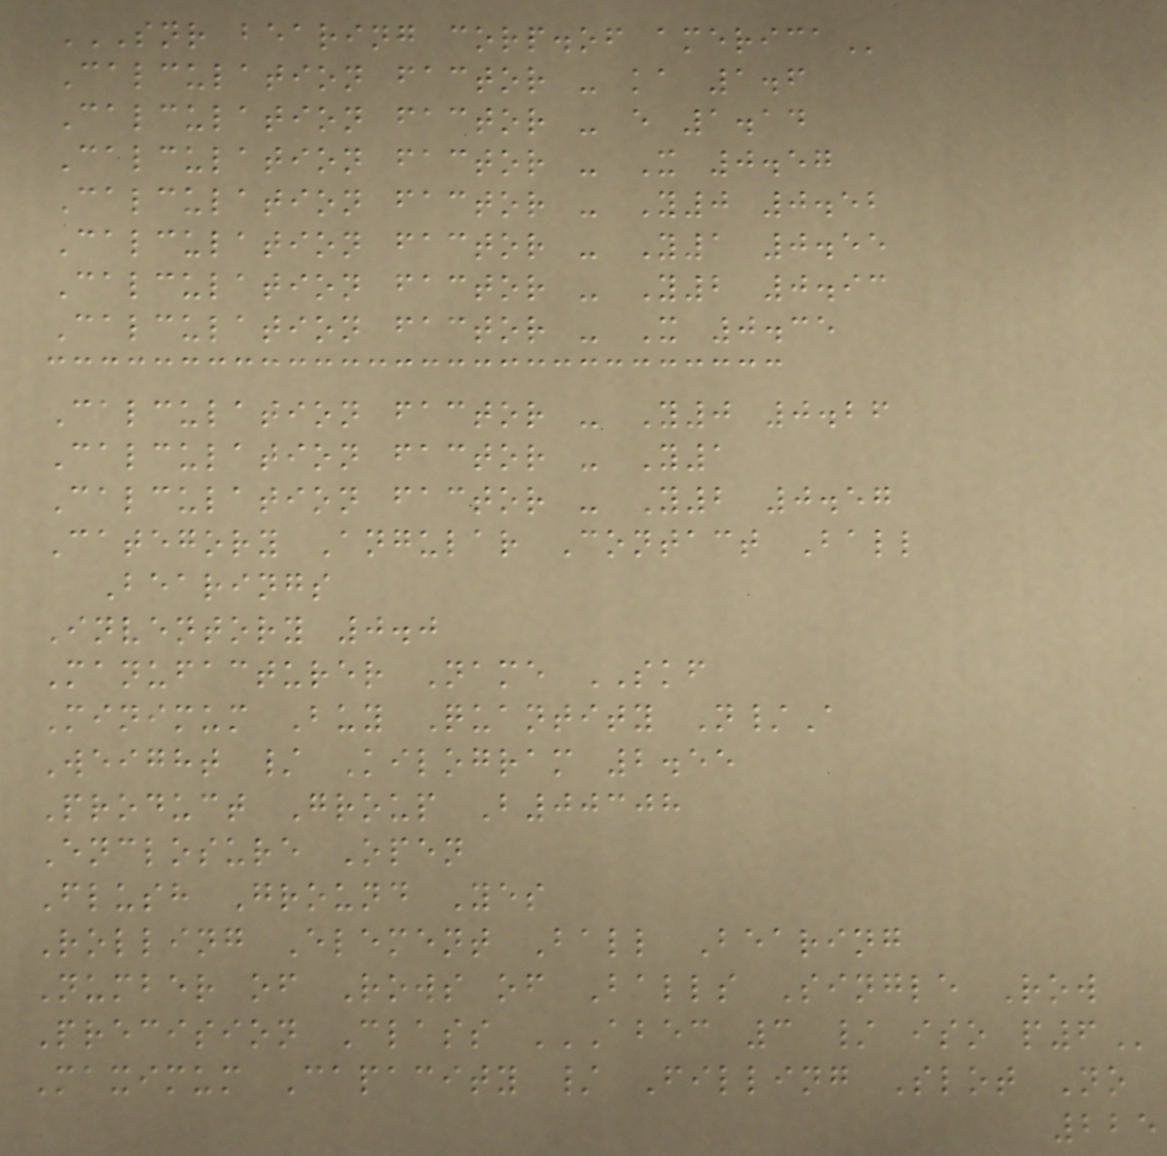SNR BEARING CORP.OF AMERICA
Calculation factor - ka 1.6
Calculation factor - e 1.14
Calculation factor - X 0.57
Calculation factor - Y0 0.52
Calculation factor - Y1 0.55
Calculation factor - Y2 0.93
Calculation factor - X 0.35
Calculation factor - Y0 0.26
Calculation factor - Y1
Calculation factor - Y2 0.57
Category Angular Contact Ball
Bearings
Inventory 0.0
Manufacturer Name SKF
Minimum Buy Quantity N/A
Weight / Kilogram 2.55
Product Group B00308
Enclosure Open
Flush Ground Yes
Rolling Element Ball Bearing
Number of Rows of Balls Single Row
Precision Class ABEC 3 / ISO P6
Maximum Capacity / Filling Slot No
225
